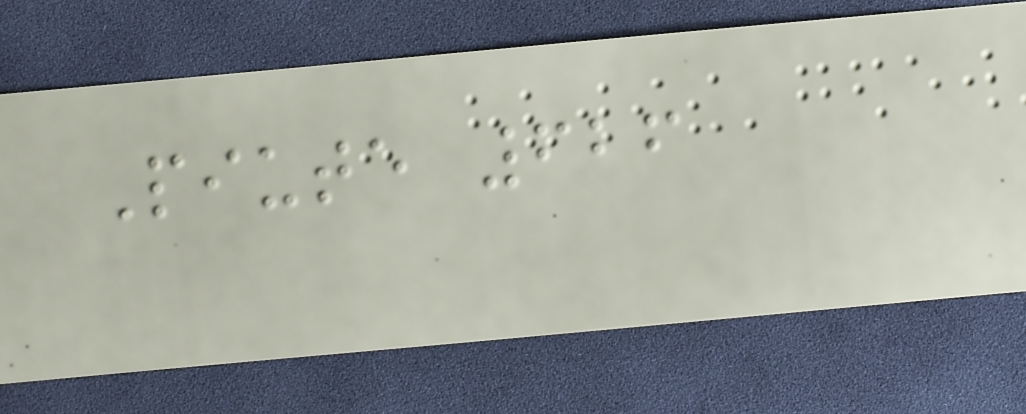Piute 626
